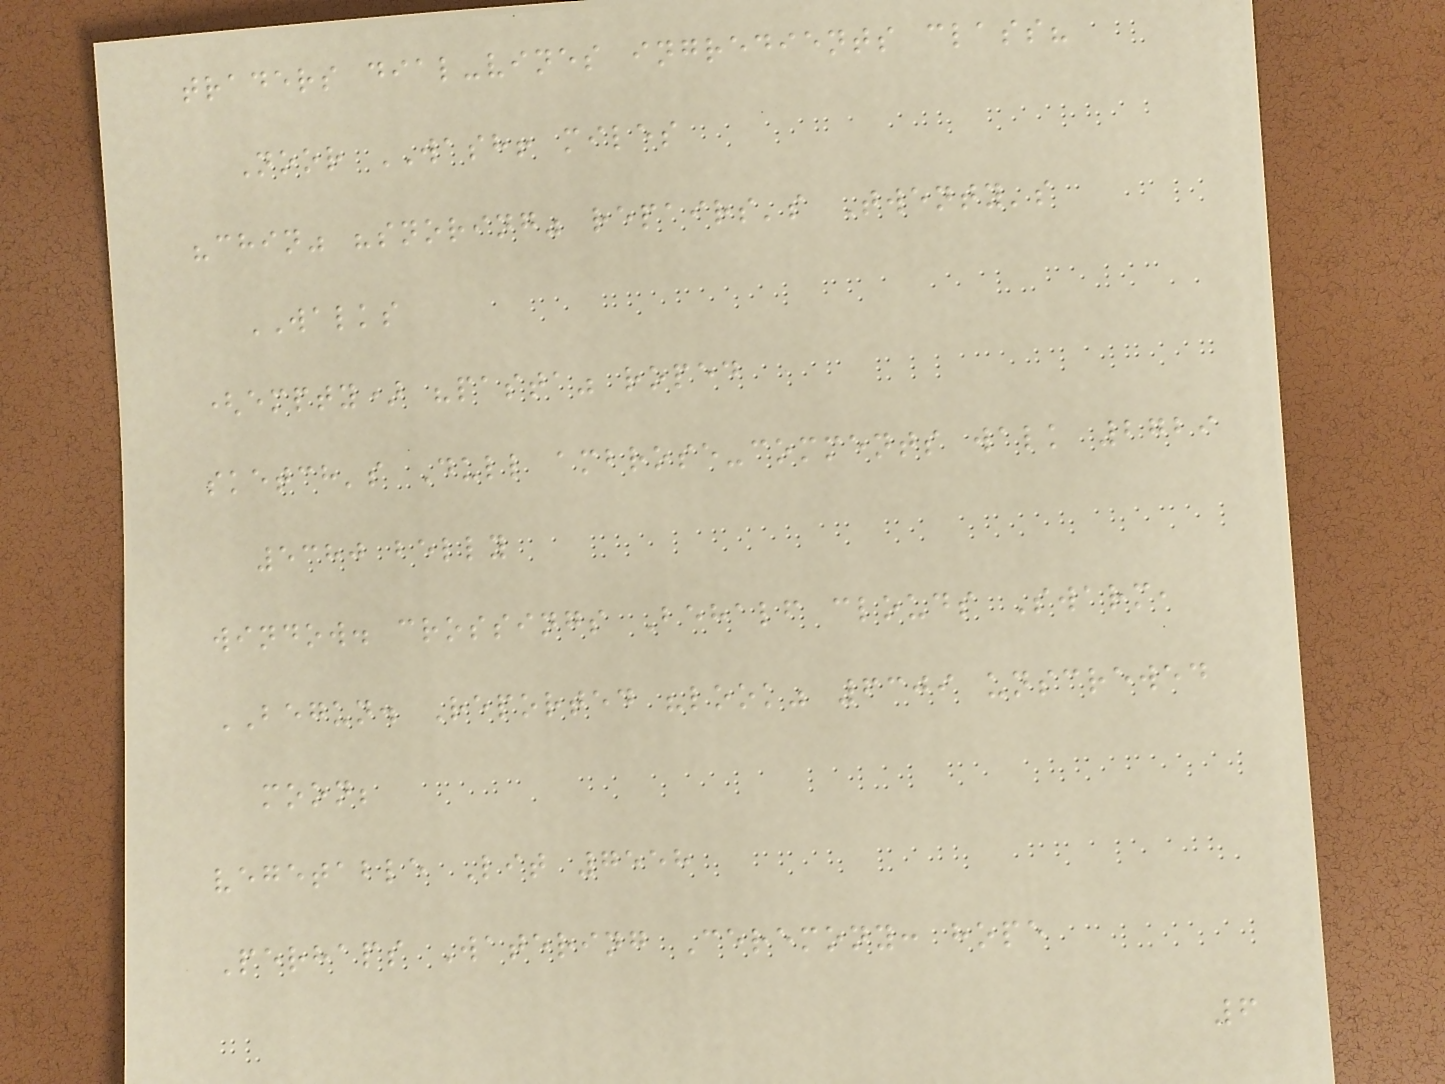traders dial-vines ingredients class?
Noor WASH! miles
"chin" "snoring" repairs's Twenty's
WALKS
(empty) "pasta" roped
sketch's Dull ambrose-comments walk 2729
5380 belly
window. crossings Behalf clouds Swarm,
BEGUN. Reported "look" 6309 unscrewed
moon;
vegetable Lit 7558
Perhaps Watering Ceremony: hope
6
